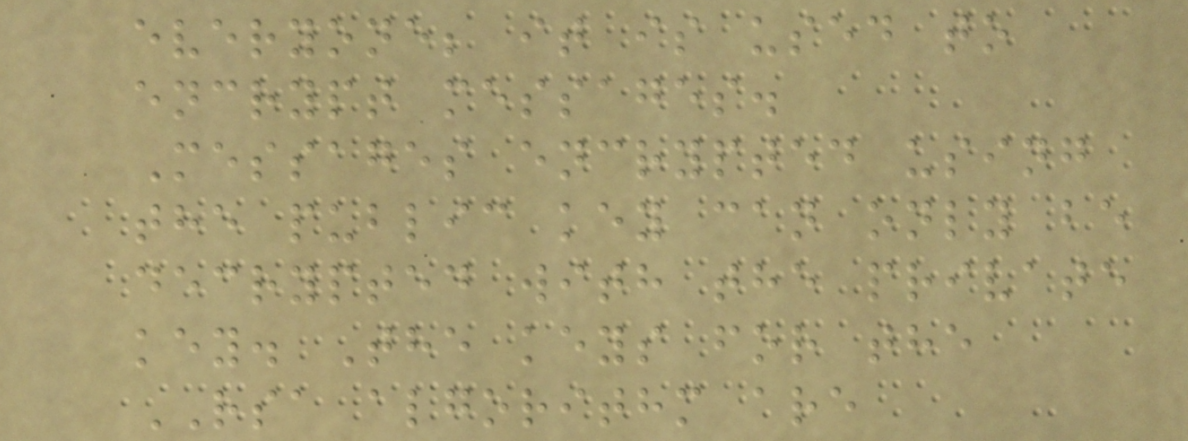everyone; it is used to
encrypt messages.
Messages encrypted using
the public key can only be
decrypted with the private
key. The keys for the
RSA algorithm are
